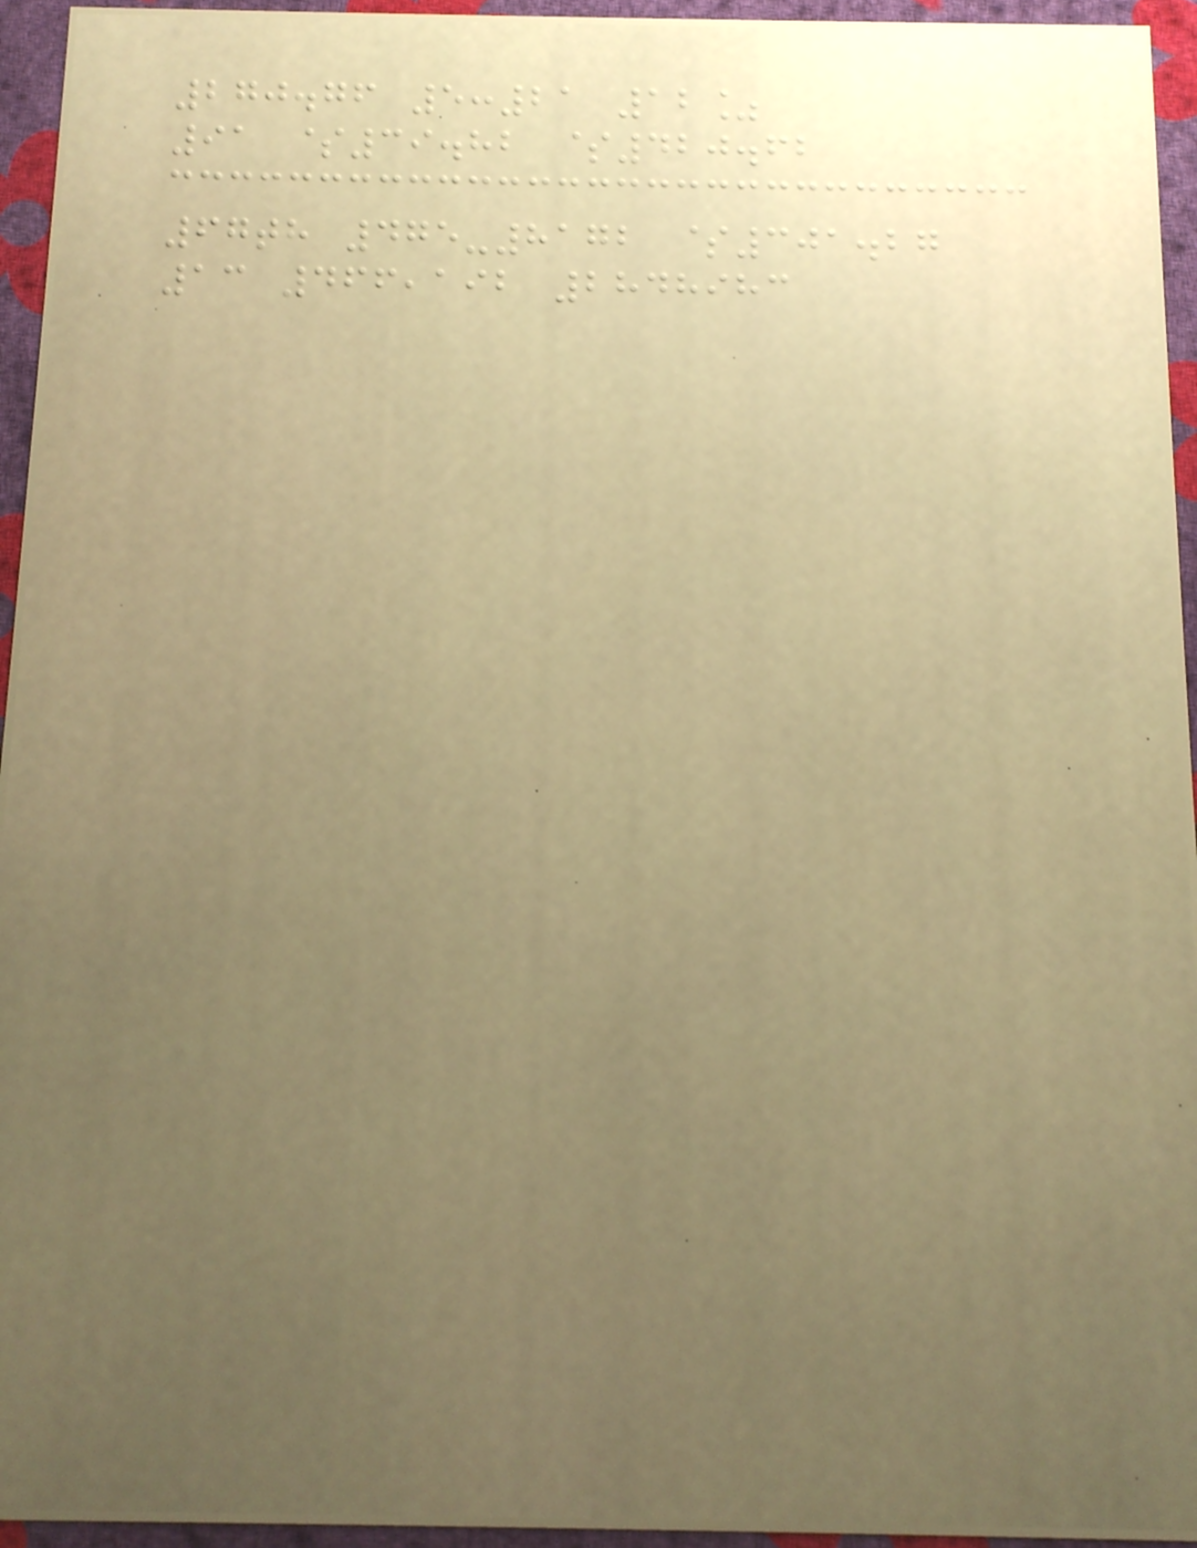270.76 5:21 12%
91 $39.82 $420.62
67th 475-8172 $301.27
13 466,192 2848983
